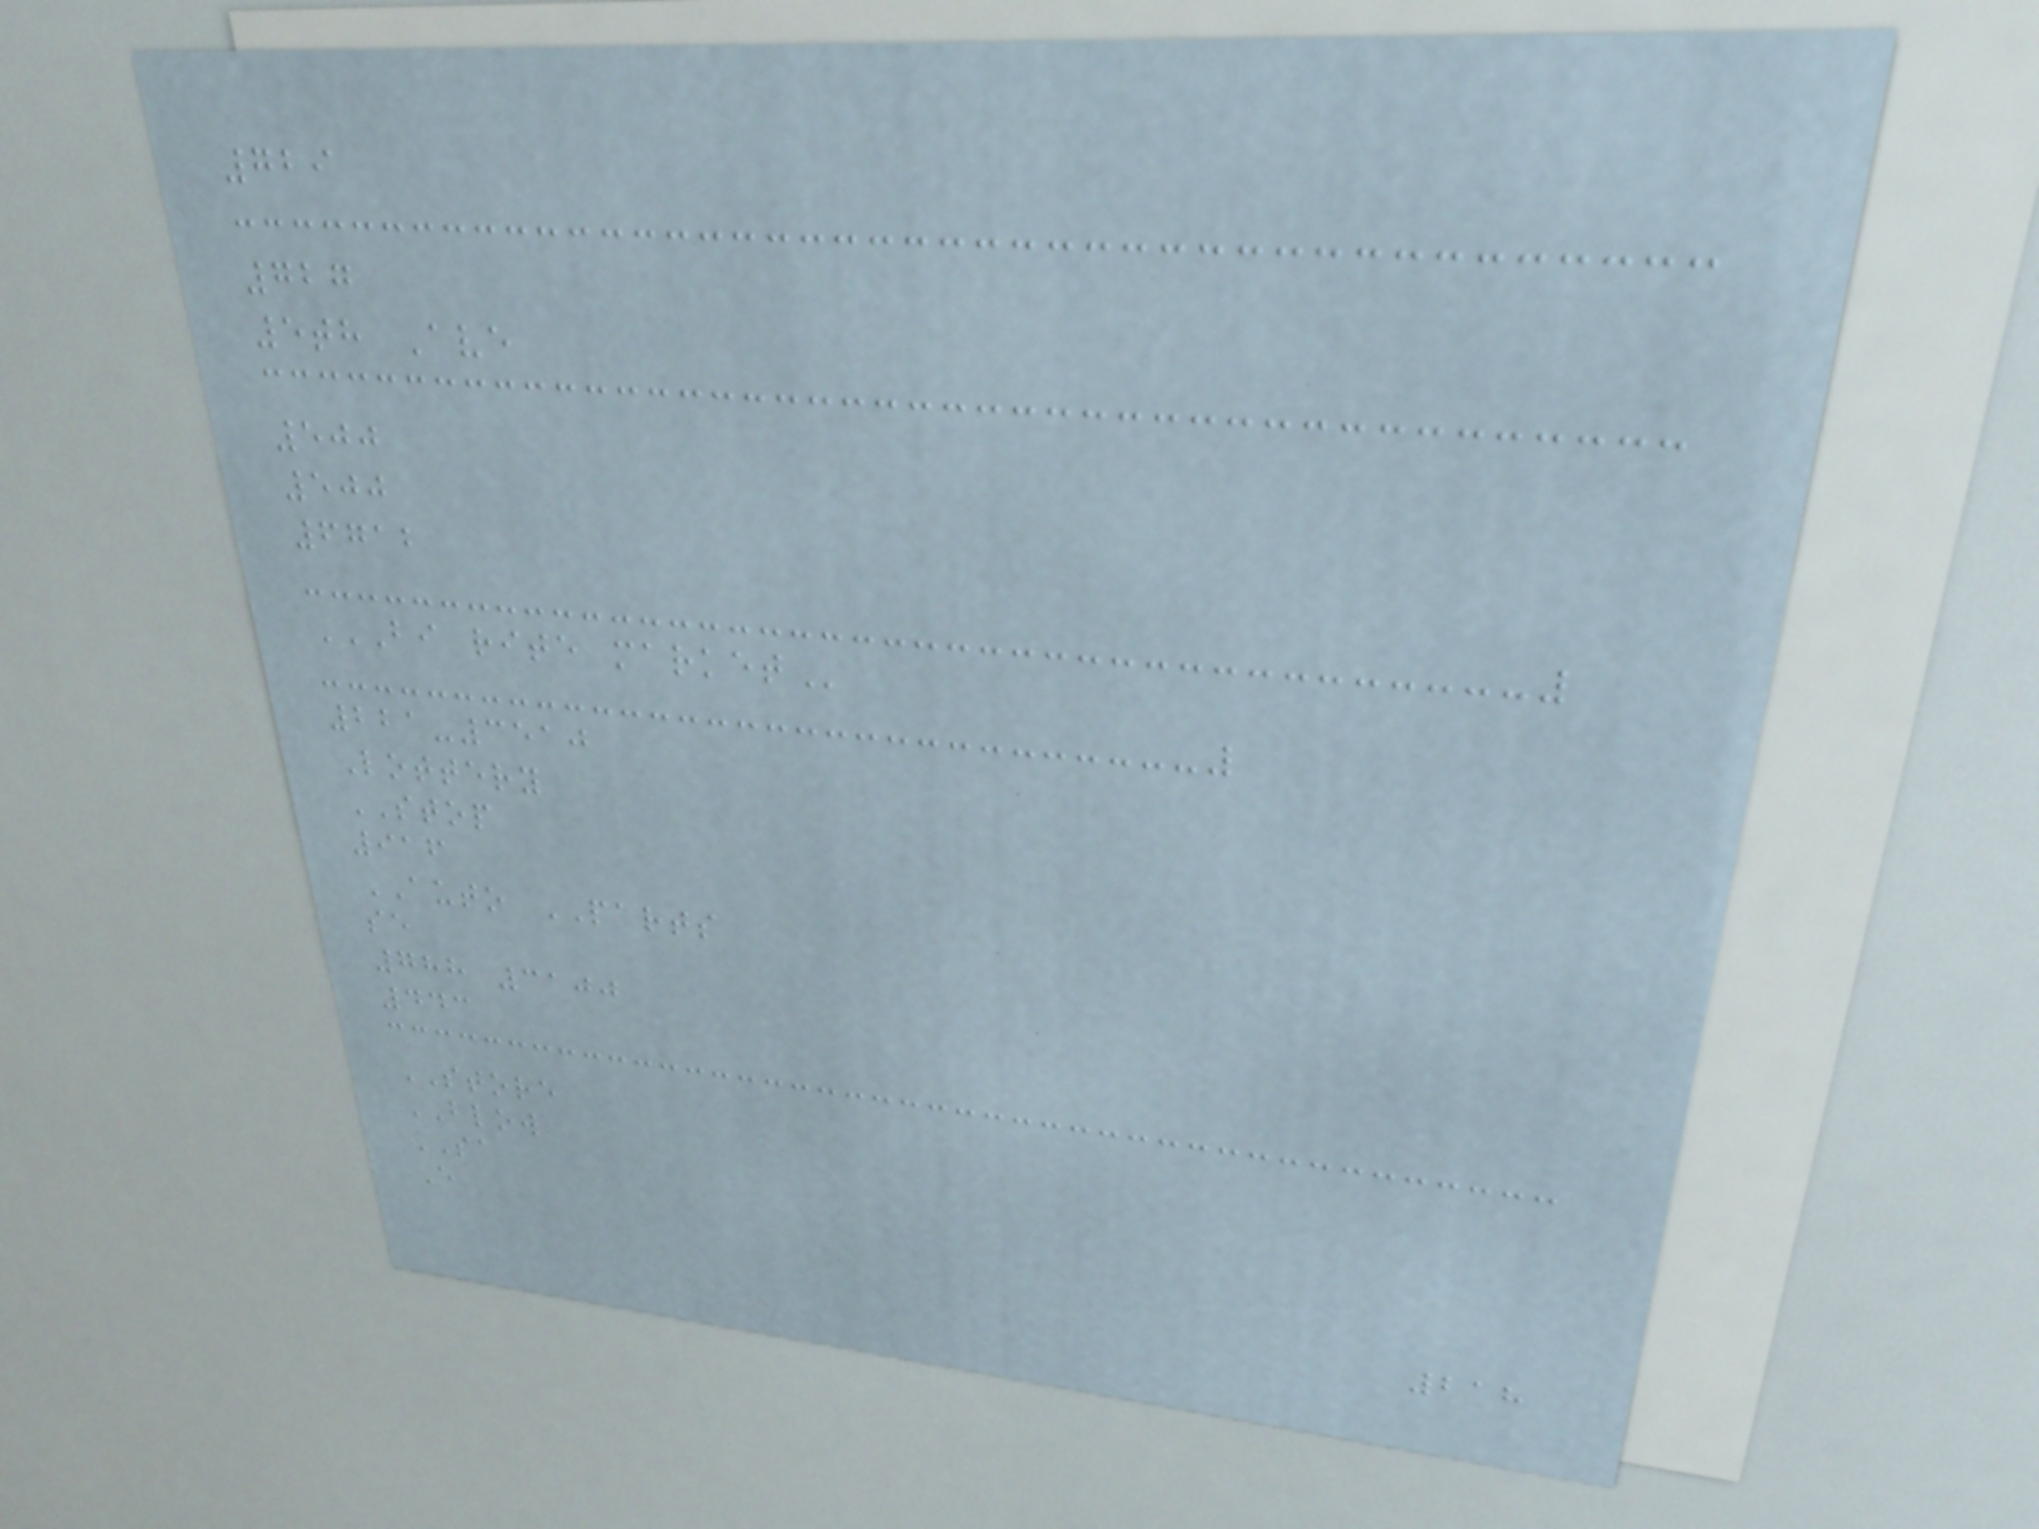729
727
5th Ave
500
500
6712
BI RITE MARKET
221-3510
Lottery
STOP
916
AUTO PARTS
se
788 3100
443
STORE
BLOW
SA
E
218
